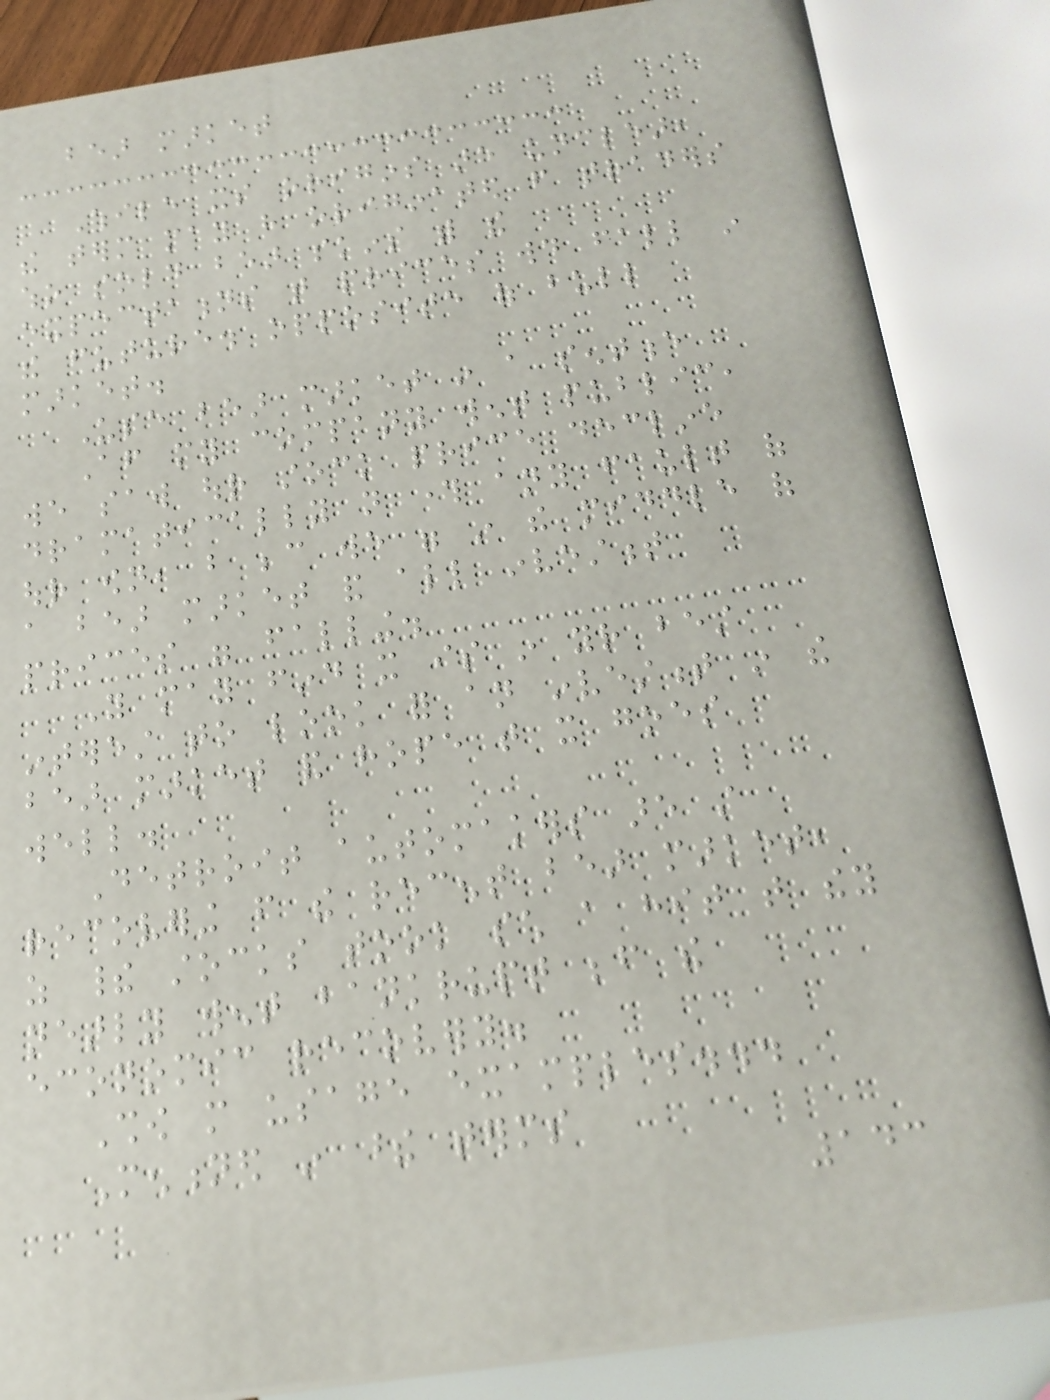bear market
While its origins are unclear,
the term may have originated from traders
who sold bear skins with the
expectations that prices would fall in
the future. opposite of bull
market.
Use bear market in a sentence
After my company went public,
we saw our stock price decline
dramatically not through any fault of
our own, but because we were in the middle of
a bear market and all investment
prices were falling.
You may find it is in your best
interest to look for an investment in the
bear market and hope that it goes
well.
Detroit automakers are still
recovering from the recent bear market,
as their stocks took such a hit that they
nearly went bankrupt before the
economic recovery.
Show more usage examples...
Mentioned in these terms
143
